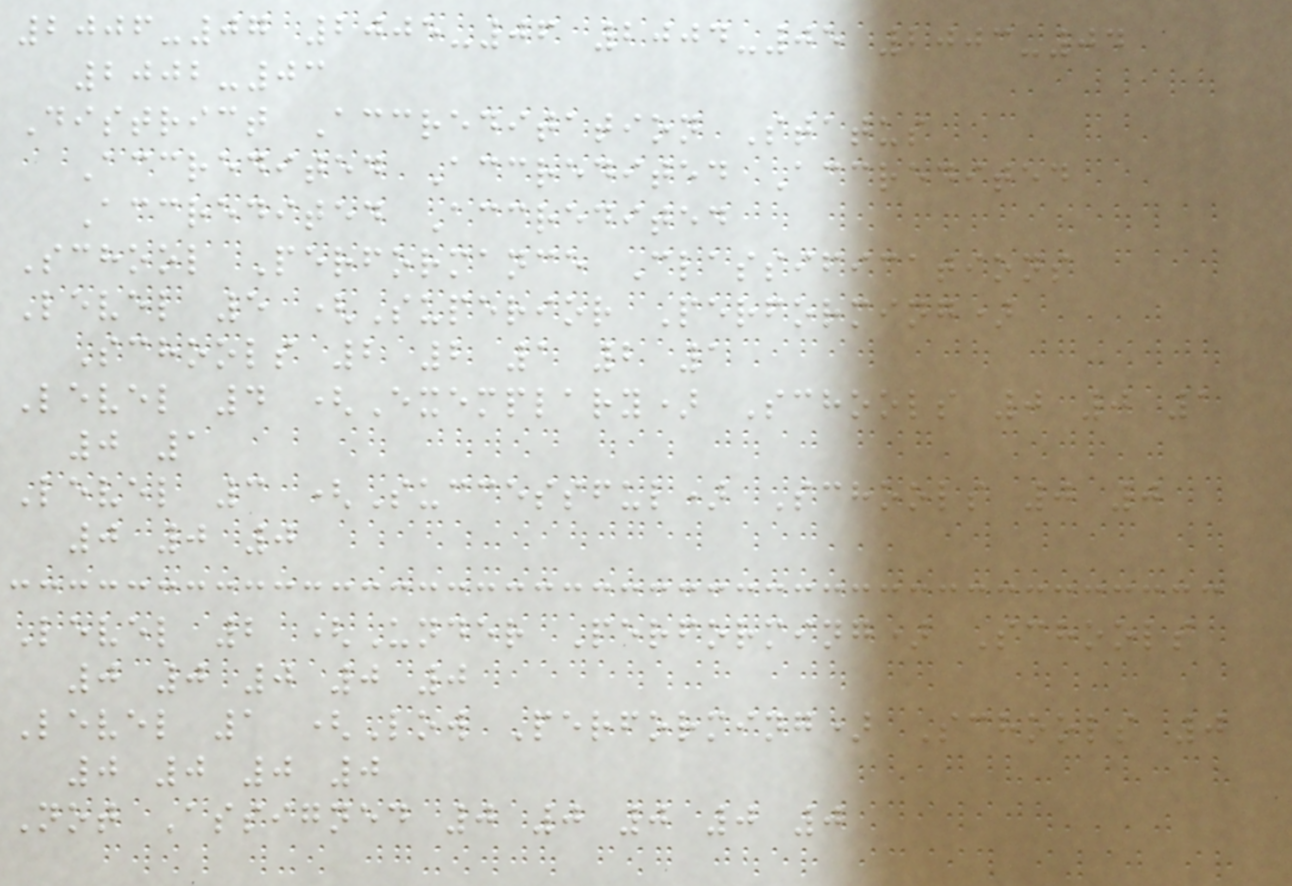2006-07 2005-06 2004-05 2003-04
2002-03
District Accreditation Status
Accredited Accredited Accredited
Accredited Accredited
School Performance Classifications
Level 5 (Superior Performing)
Schools 2 2 1 2 1
Level 4 (Exemplary) Schools 0 0 1
0 1
Level 3 (Successful) Schools 0 0
0 0 0
Level 2 (Under Performing) Schools
0 0 0 0 0
Level 1 (Low Performing) Schools 0
0 0 0 0
Not Assigned 0 0 0 0 0
